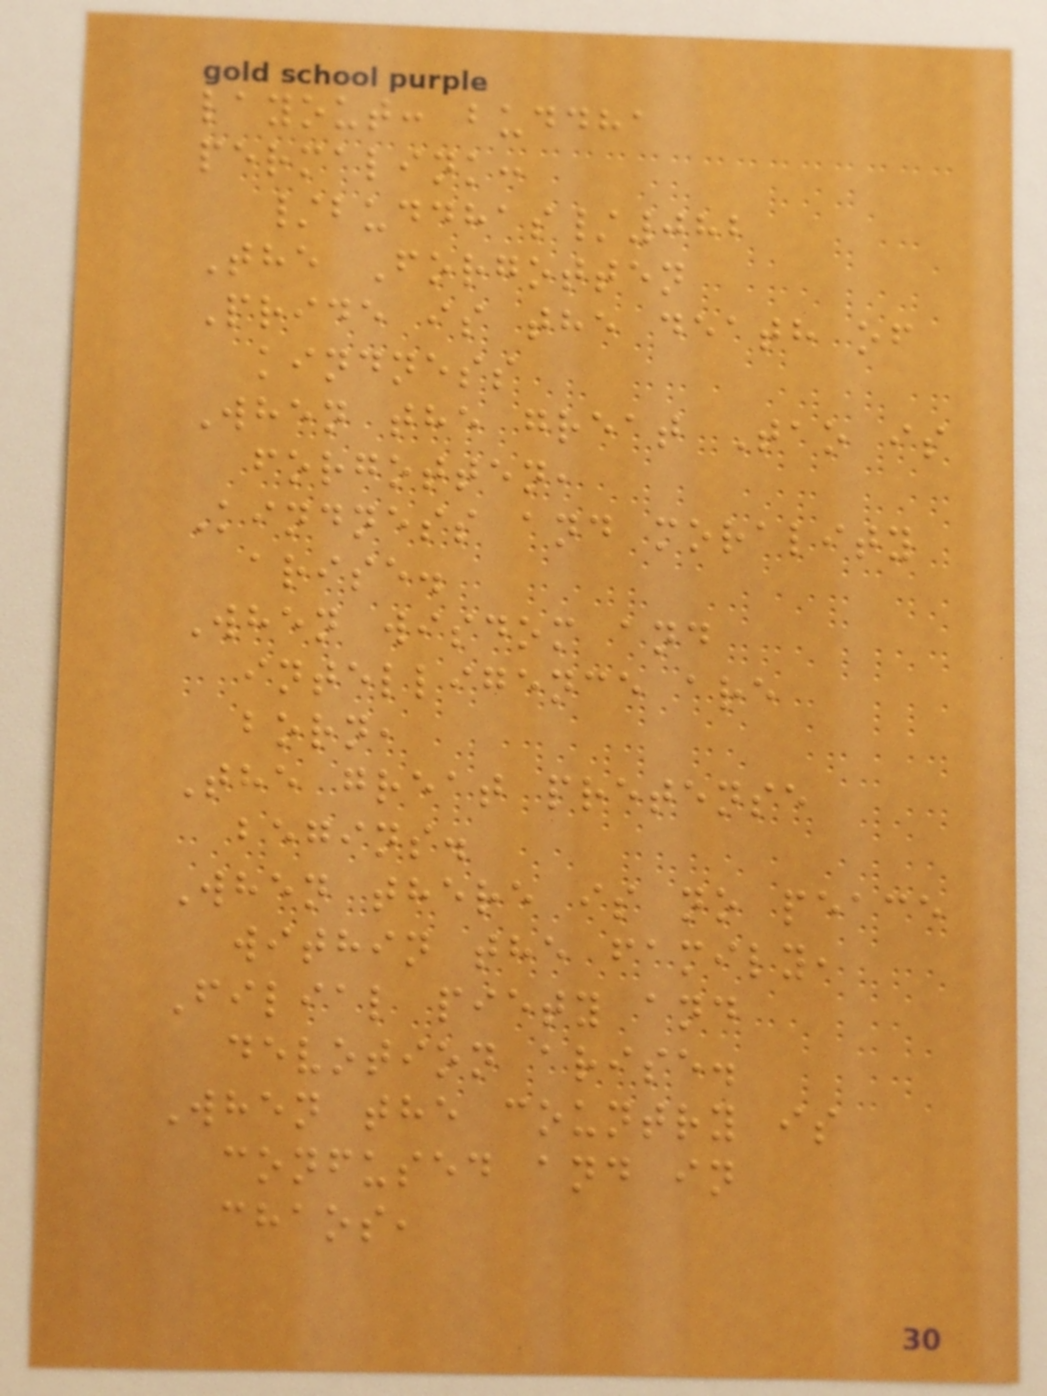layout: buddha
permalink:
/buddhas/082
The Forgotten
Pride is the death of
kindness
When the great Tao is
forgotten,
Kindness and morality
arise.
When wisdom and
intelligence are
born,
The great pretense
begins.
When there is no peace
within the family,
Filial piety and
devotion arise.
When the country is
confused and in
chaos,
